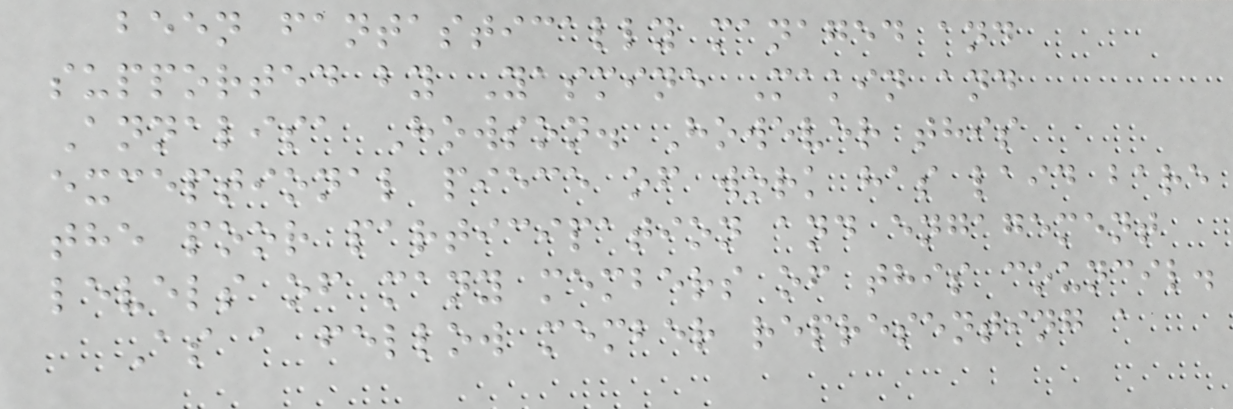been fantastically managed and
supported by Yasmine Makin and
Annalisa Howson. However this
exceptional piece of work has laid bare
the poor participation and engagement
levels of many members of this council.
As a fellow member representing a
